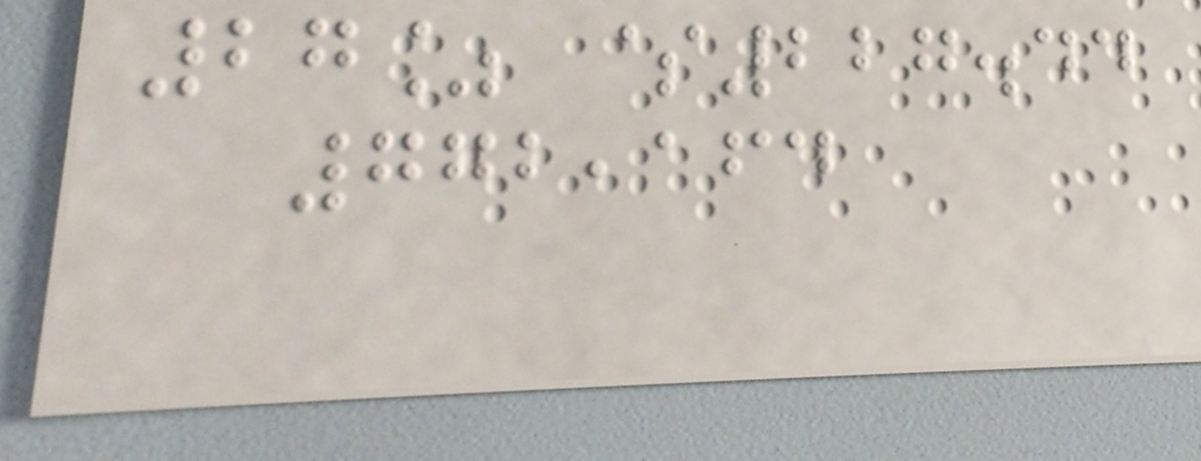27% $227.44
772,164
